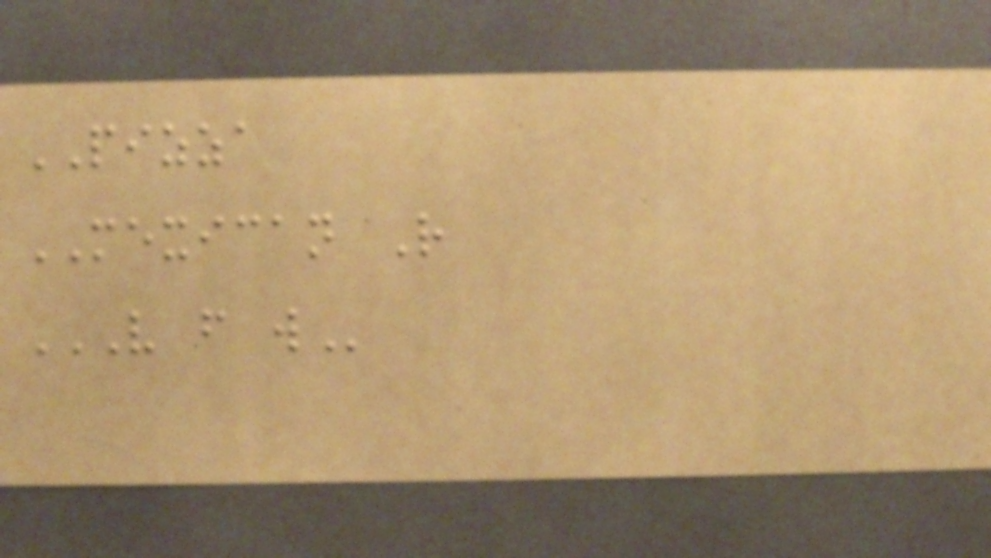PIZZA
MEXICAN R
V F W
